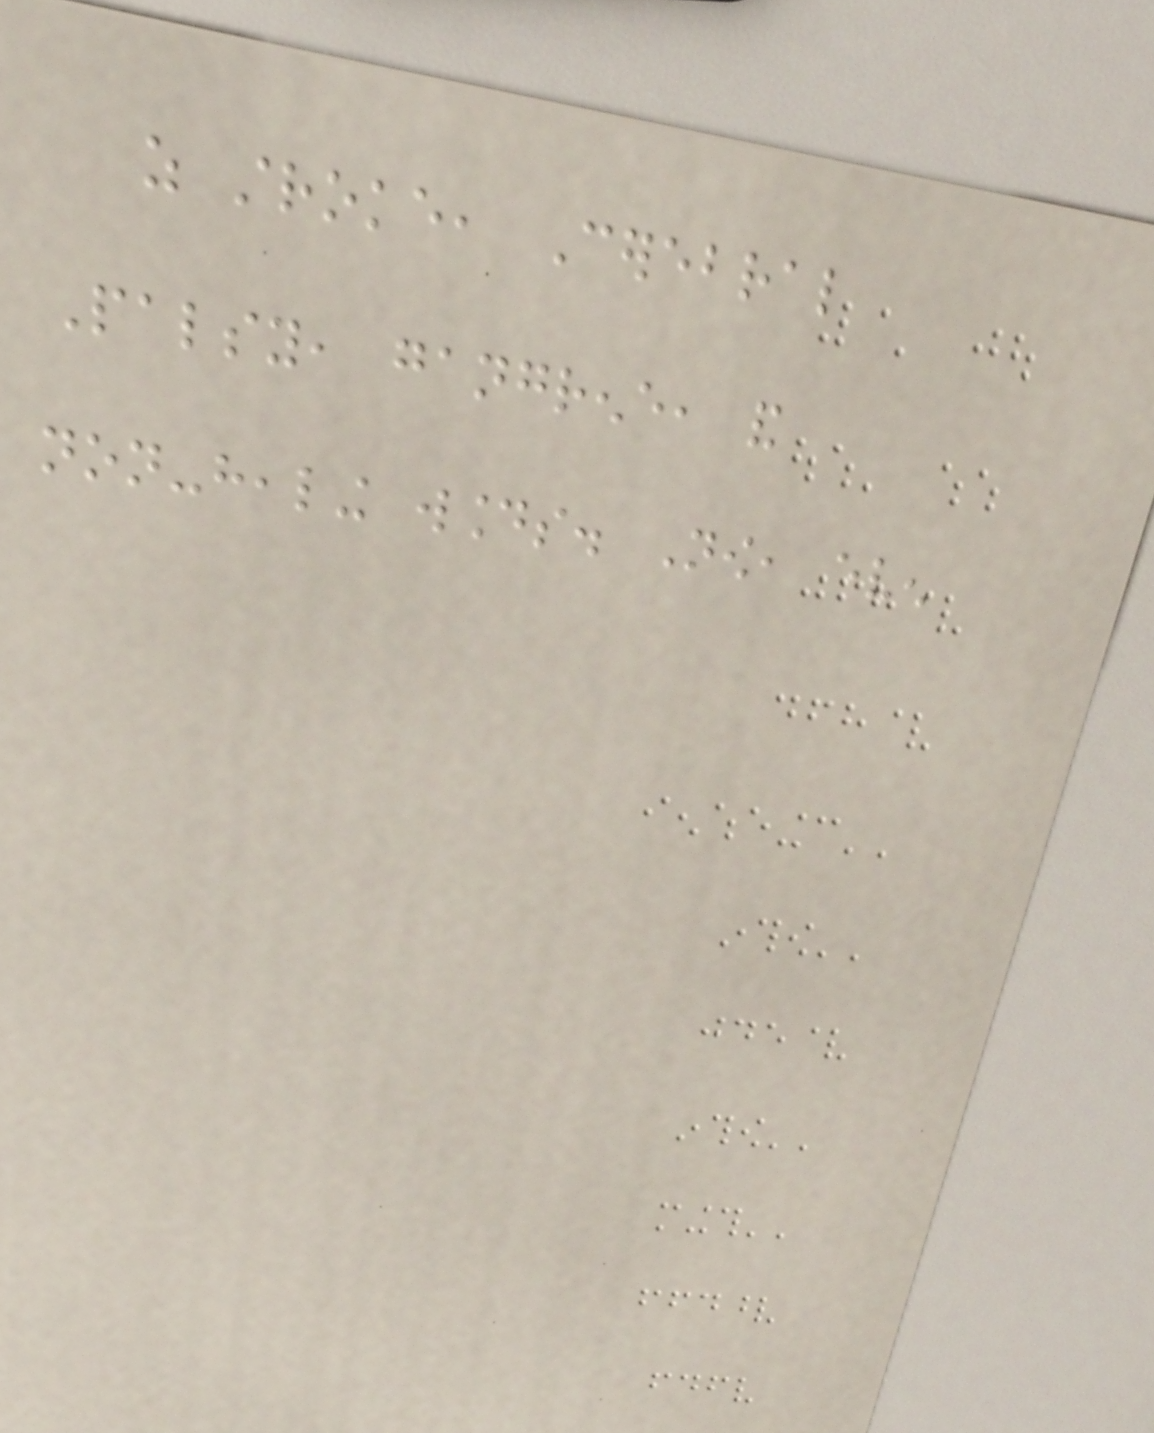as stroke, Cerebral
Palsy, gangrene, and
non-healing wounds. Now, even
